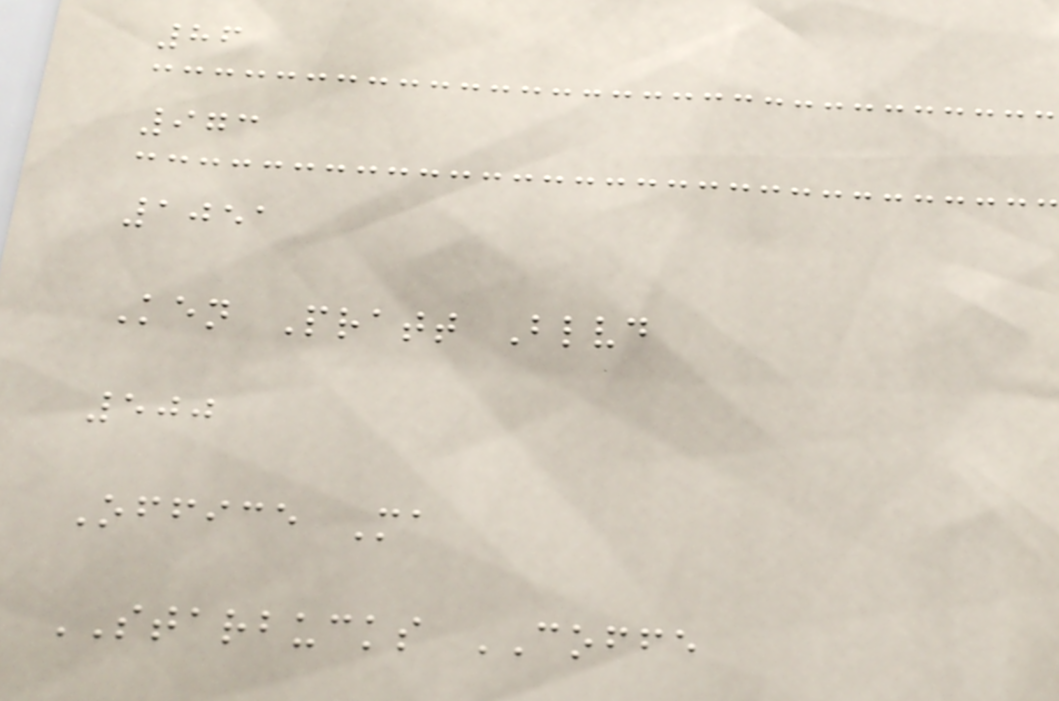86
973
1051
Ken Pratt Blvd
500
Office Ma
STARBUCKS COFFE
